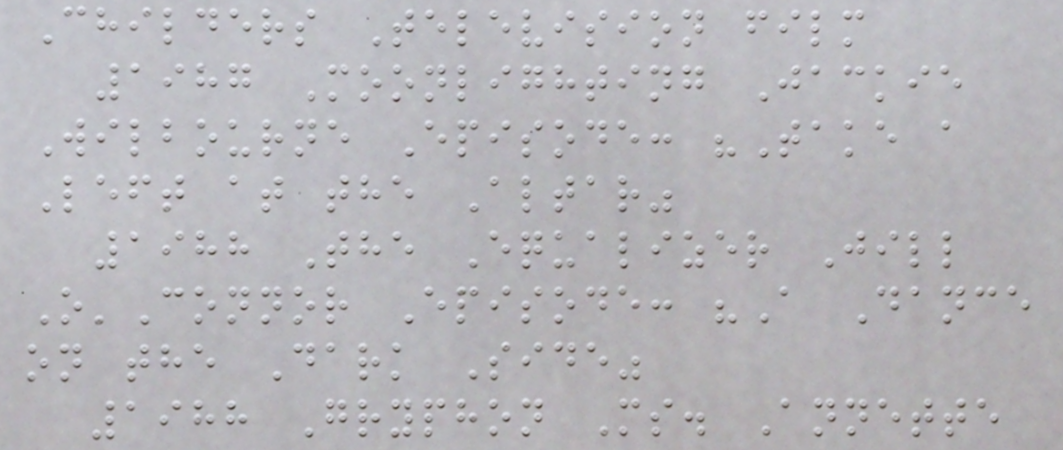Childers Television film
1987 Moonlighting Jackie
Wilbourne Episode: "Take a
Left at the Altar"
1988 The Equalizer Jill
O'Connor Episode: "A Dance
on the Dark Side"
1988 Gryphon Ms. Annette
